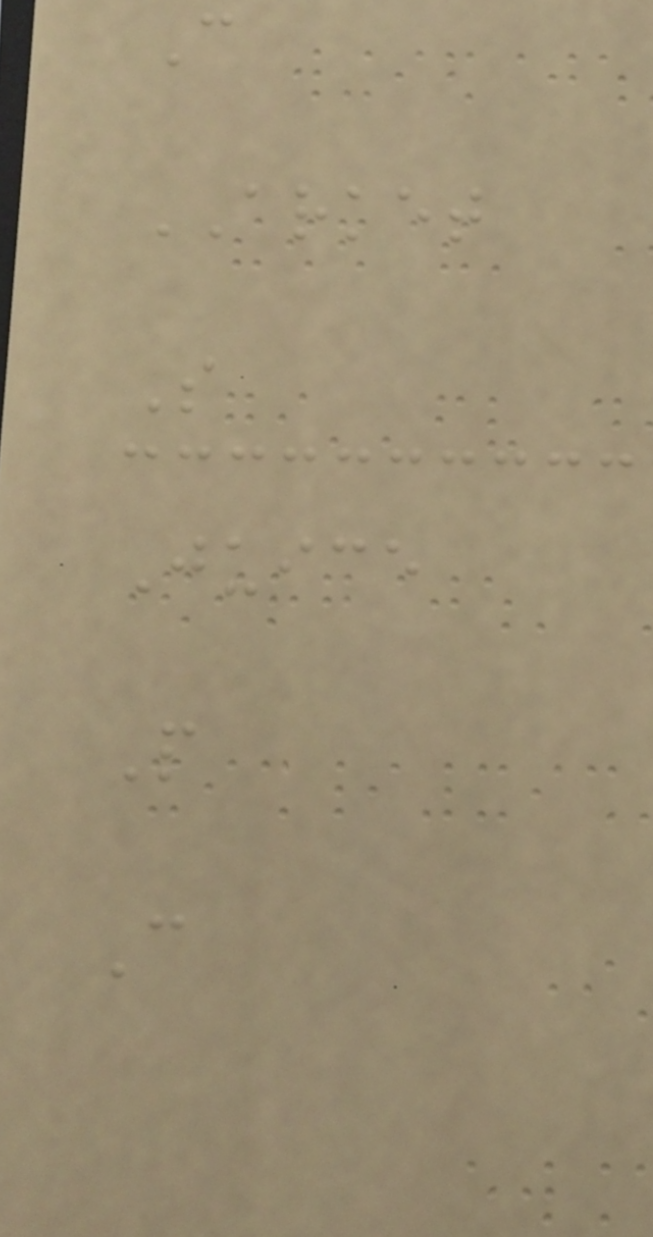C
ARKET
S
Juice
P
C
